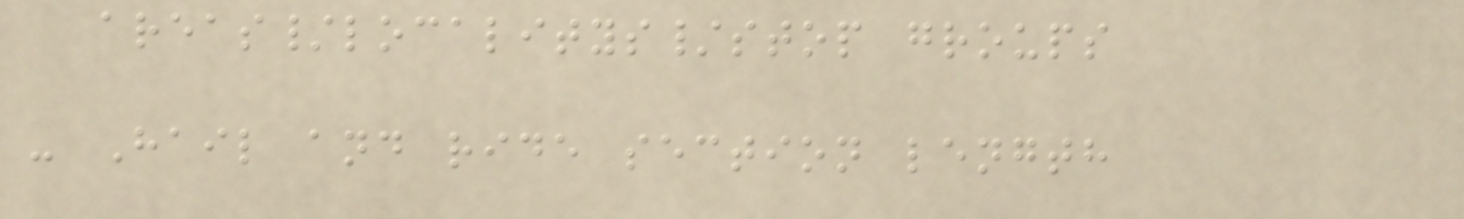areas/localitys/stop groups
- Hail and ride section length
